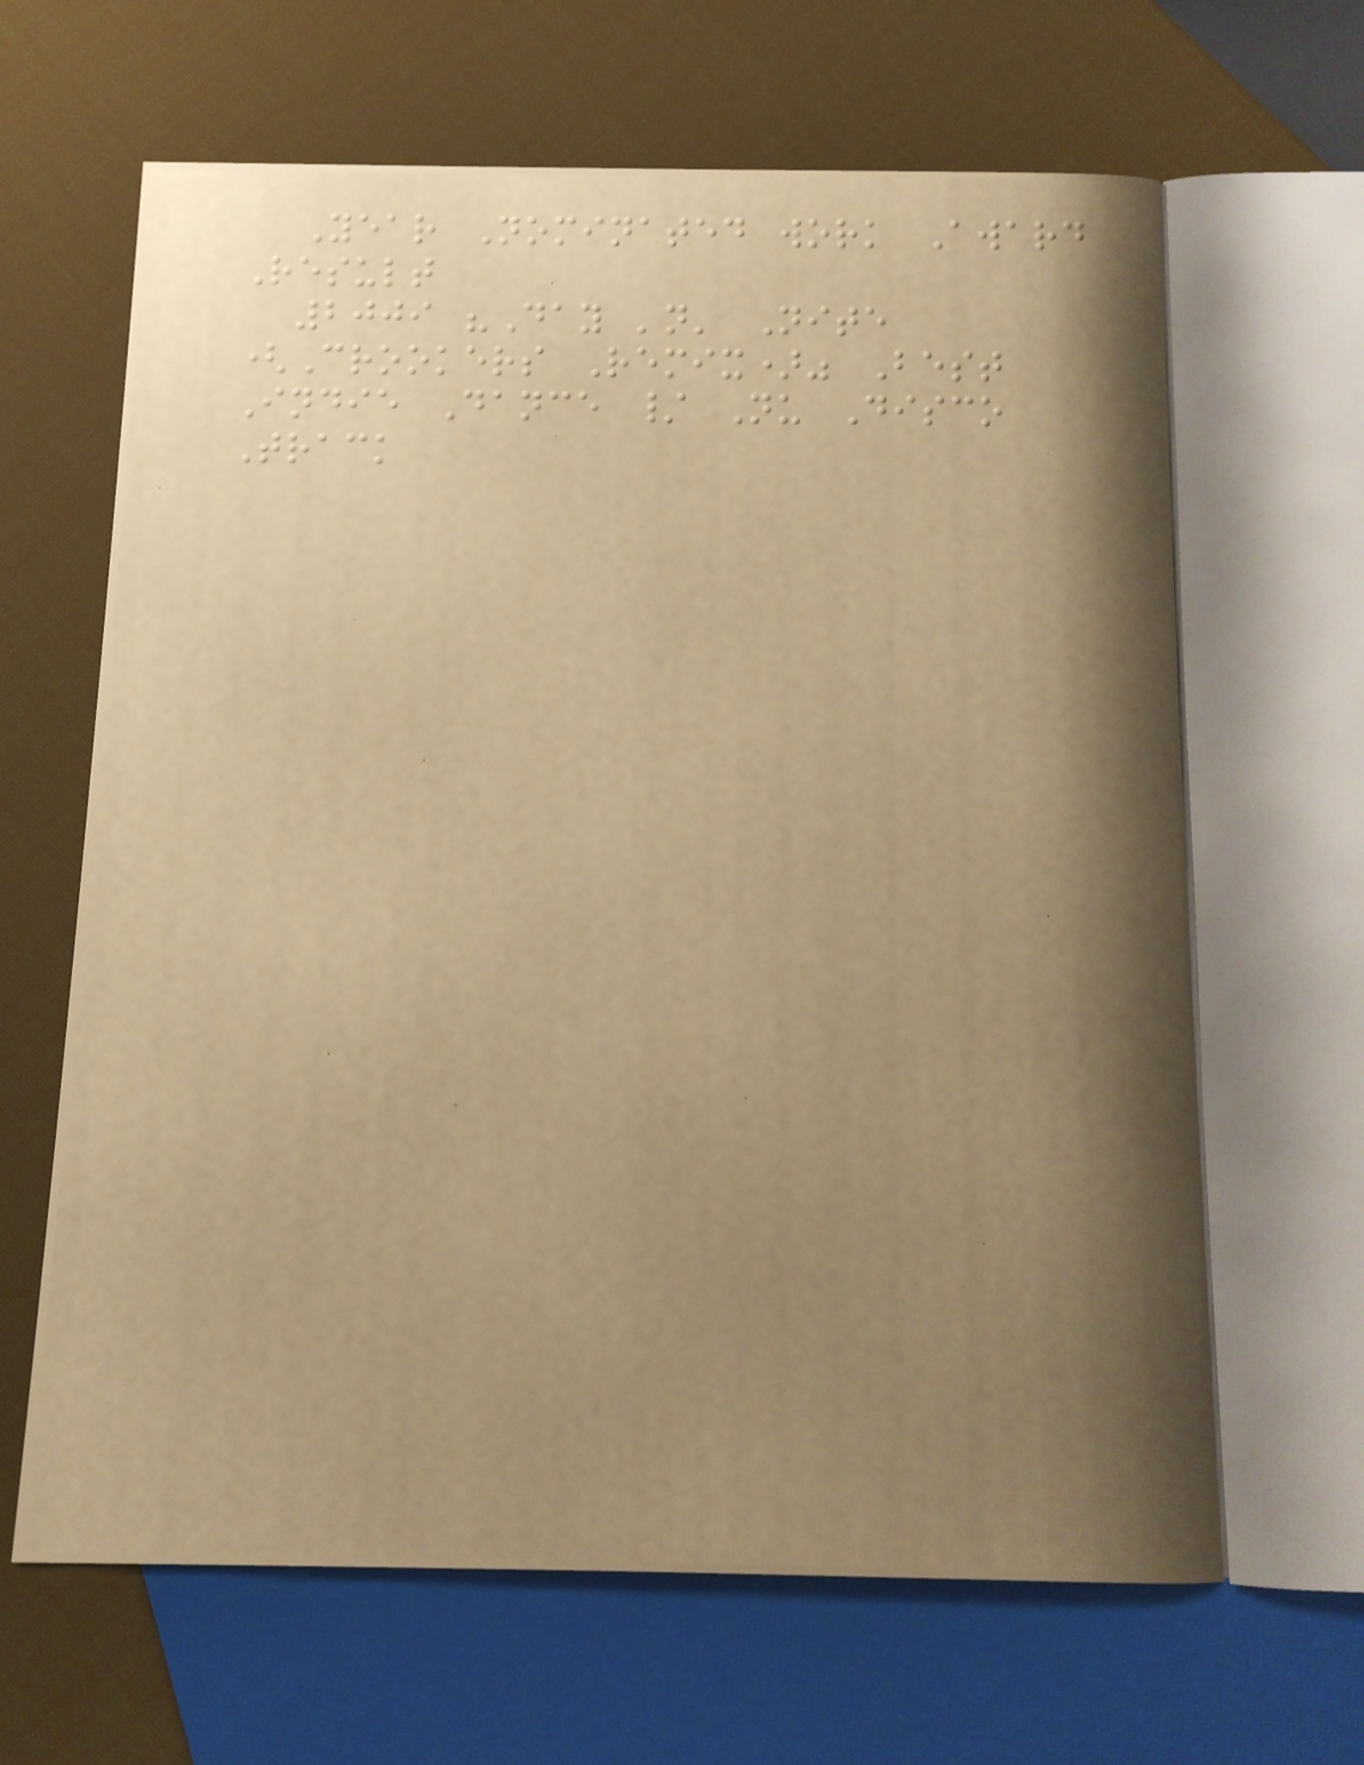Year Nominated work Award
Result
2009 "Day 'n' Nite
(Crookers Remix)" Best
Indie Dance / Nu Disco
Track
